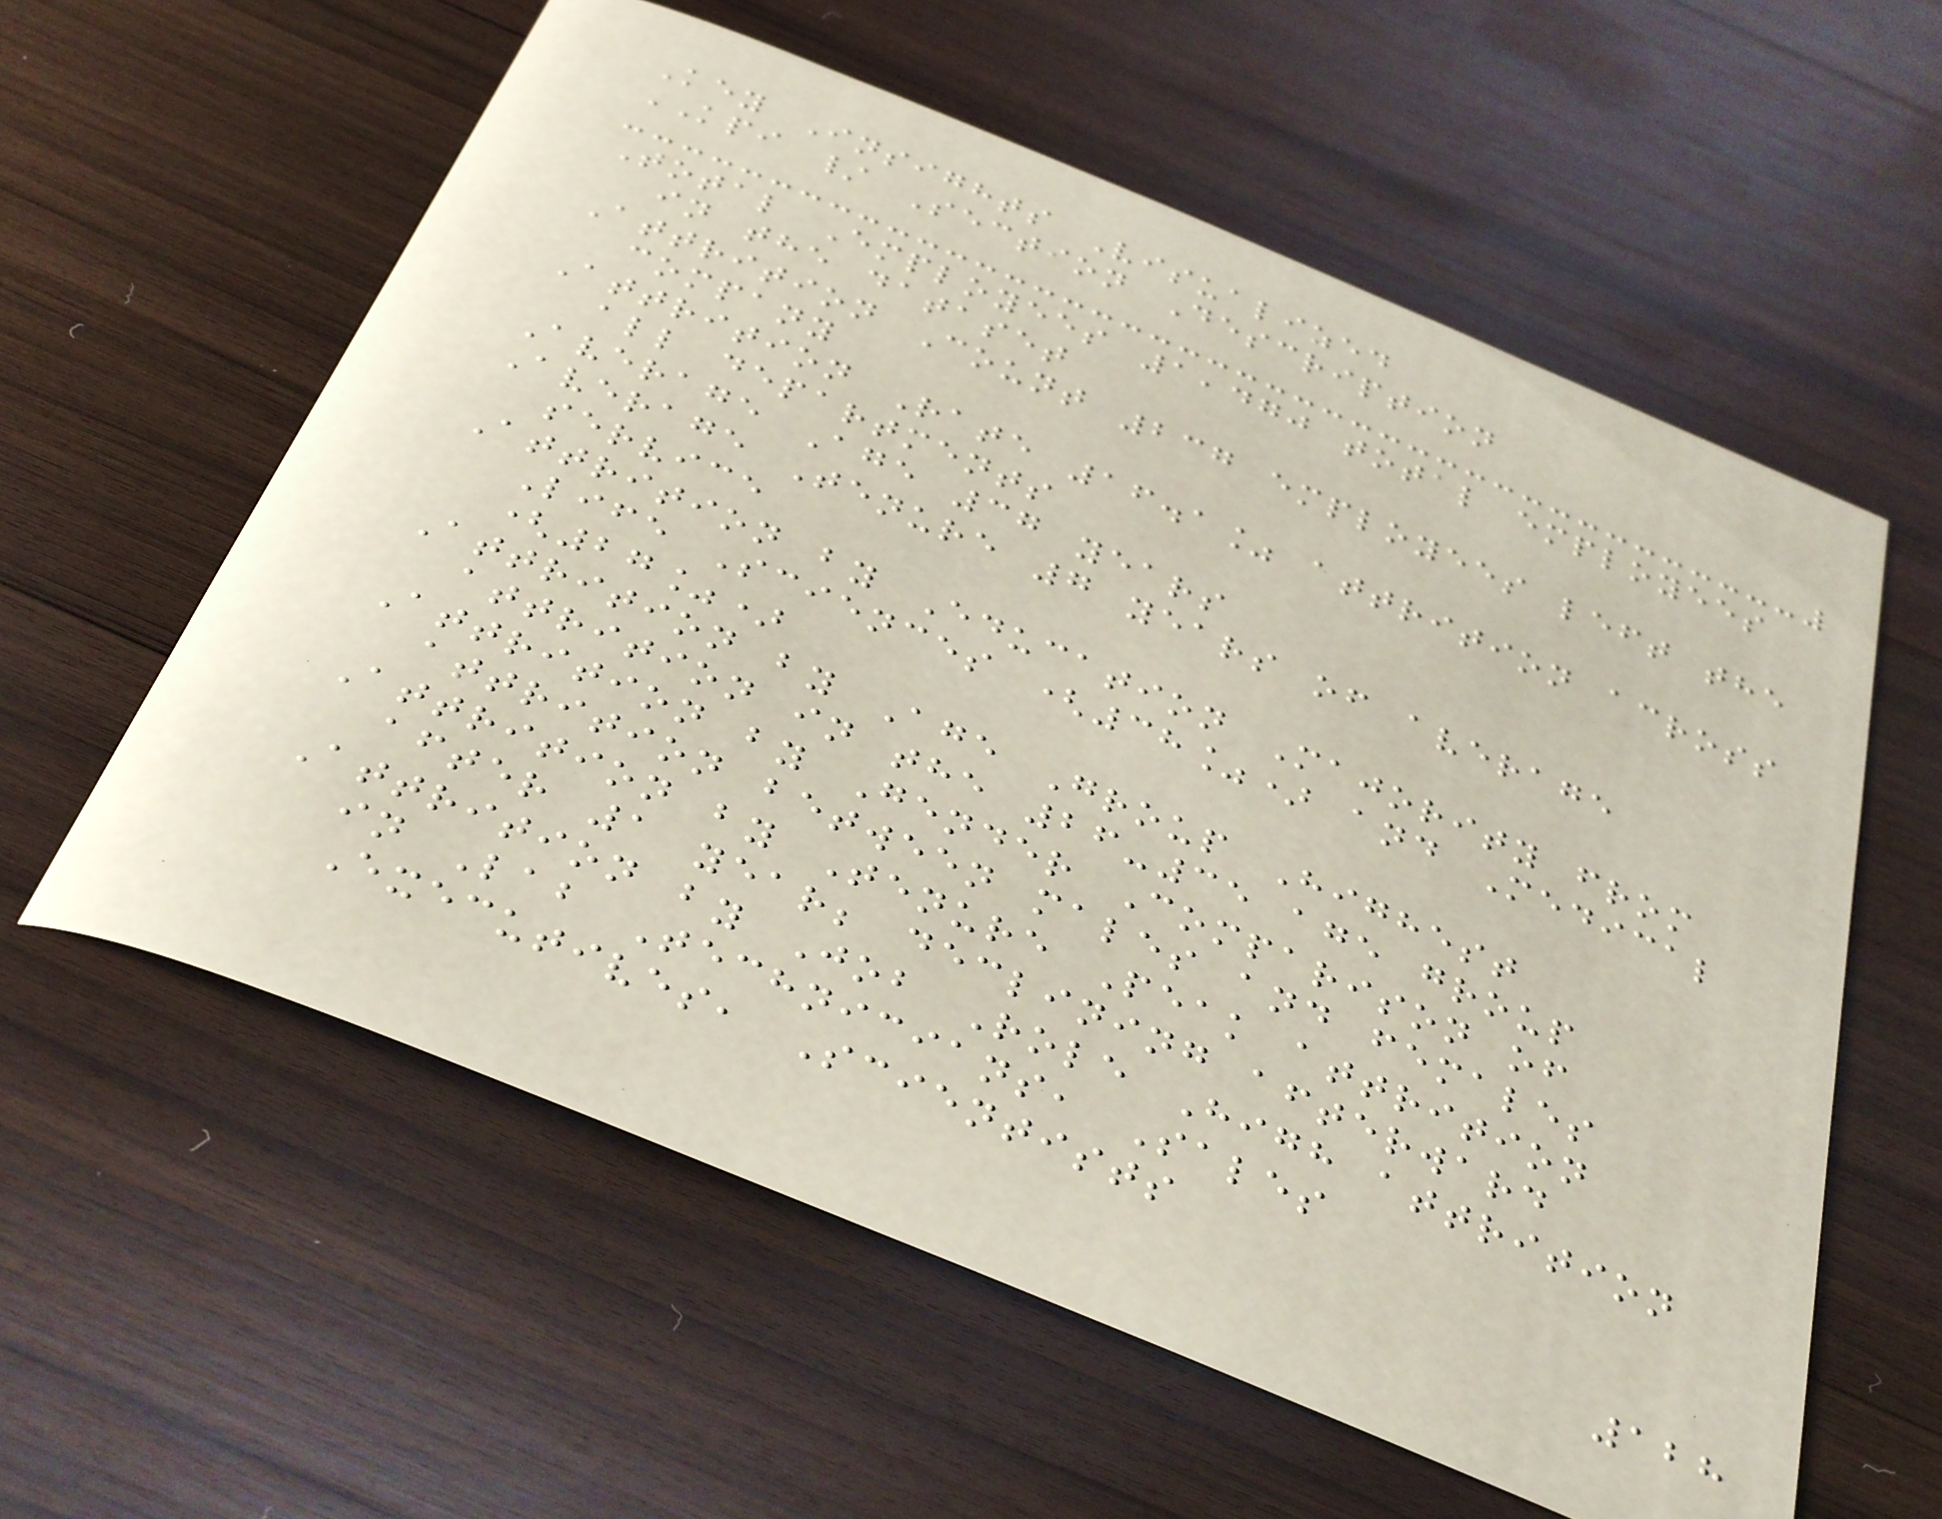Key Insights Visualized
KPI / Section Description
Total Employees 1,470 total employees
in the dataset
Attrition Count 237 employees left the
company
Attrition Rate 16.1% attrition across
all departments
Average Age 37 years
Average Tenure 7 years of average
service
Attrition by Education Majority from
Life Sciences (38%) and Medical
(27%)
Attrition by Age Group Highest
attrition in the 26-35 age group
Attrition by Gender Comparison of
attrition between males and females
Attrition by Tenure Peak attrition
after 1 year; declining afterward
Attrition by Job Role High attrition
in Lab Technicians, Sales
Executives, Scientists
128
